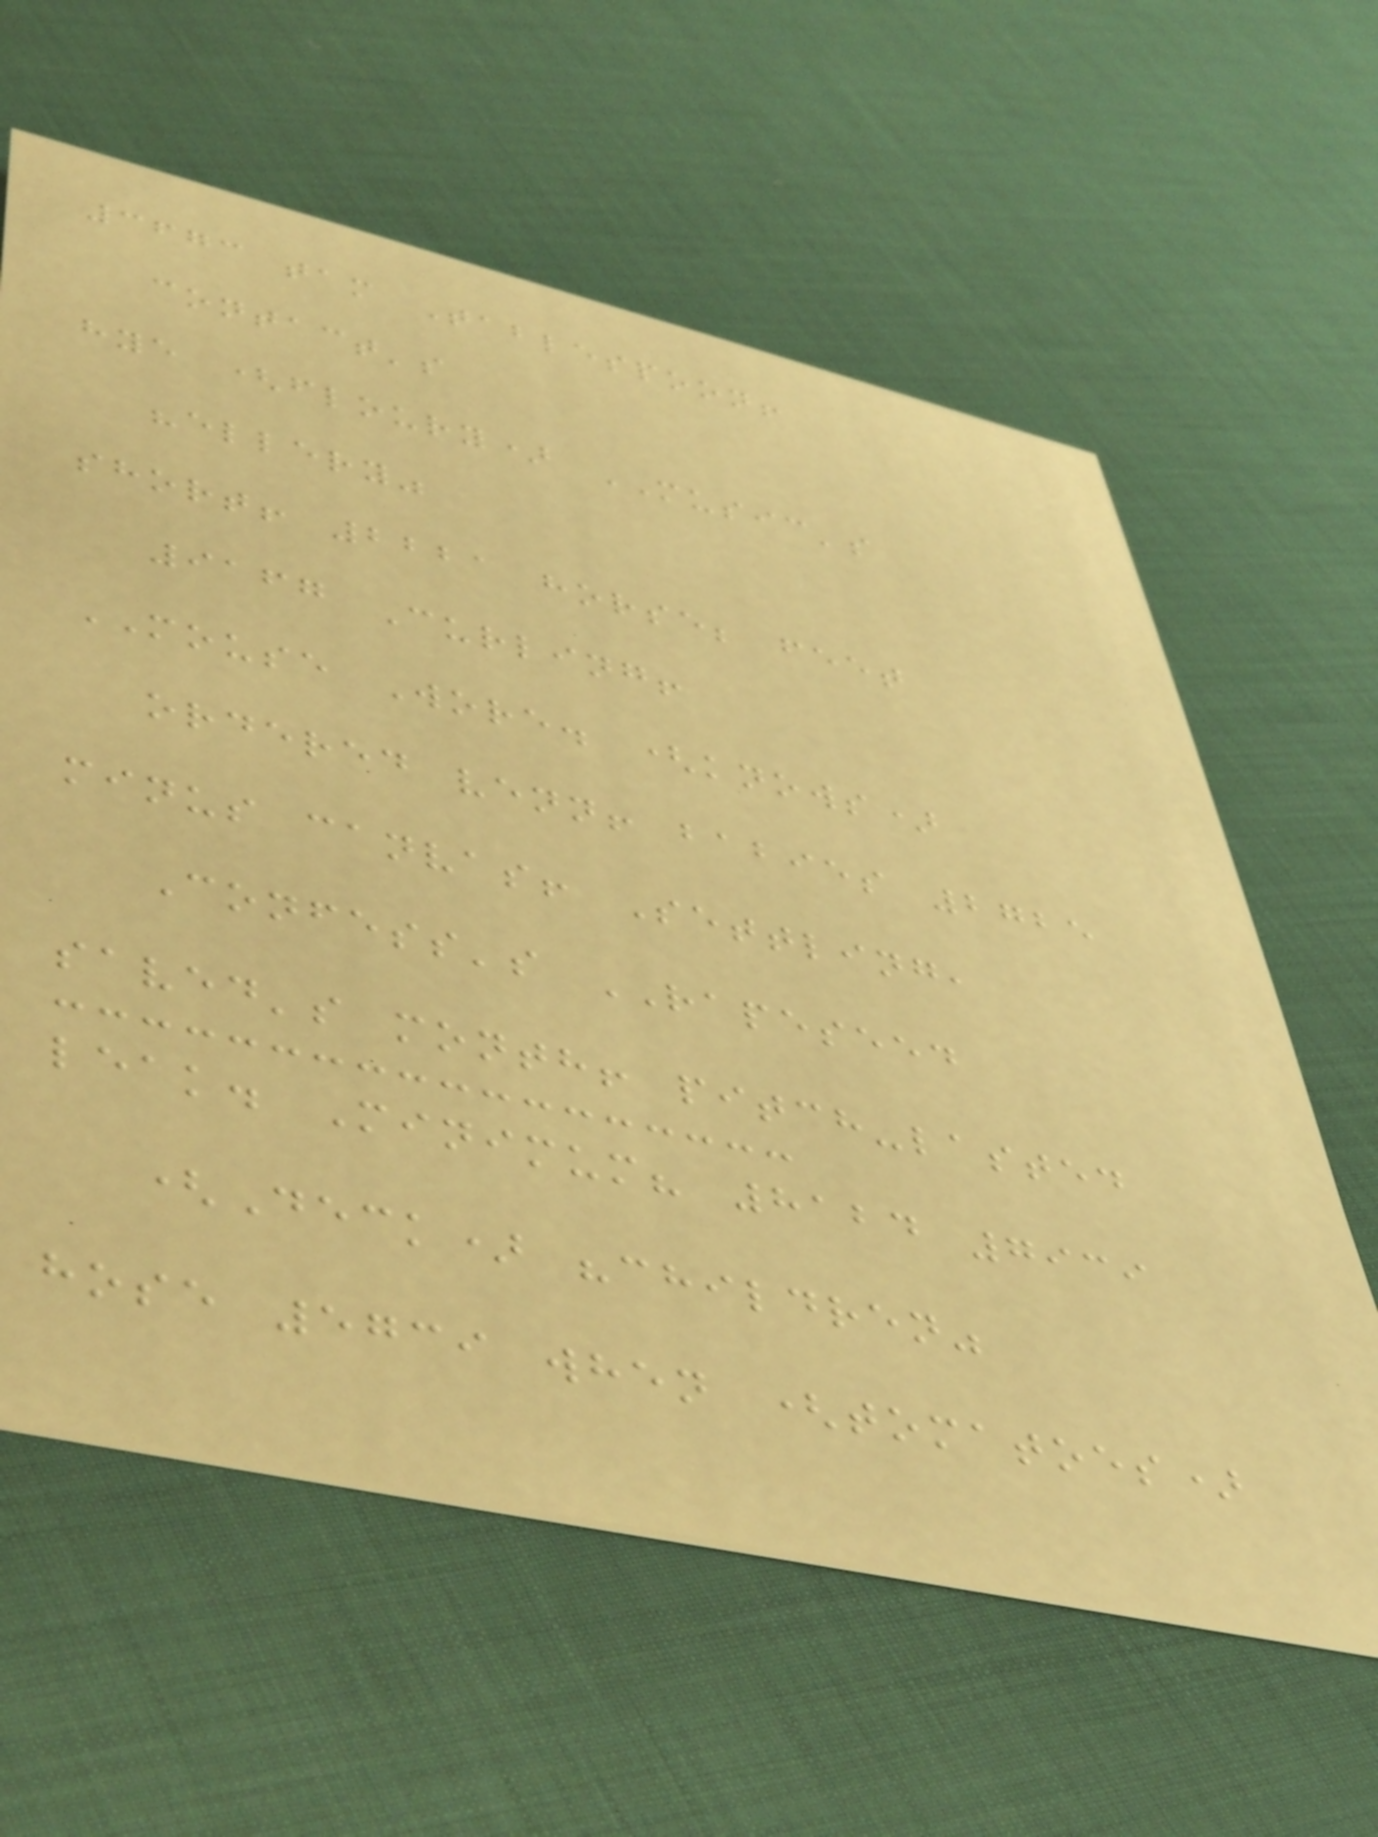3673 tam Tablespoon!
contact's
hye (floury) MUSIC's
"ellery"
short! 2221 horse; feet
9167 Curling!
MOUSE Wore. (knows)
ordered venn! babies 2725
minus canvas! Settling,
Confess's RAPESEED
saved's month! pitch-lasted
leak. Minimum? 8124 7939
(Deck) "children"
hose 5739 when (tomatoes)
